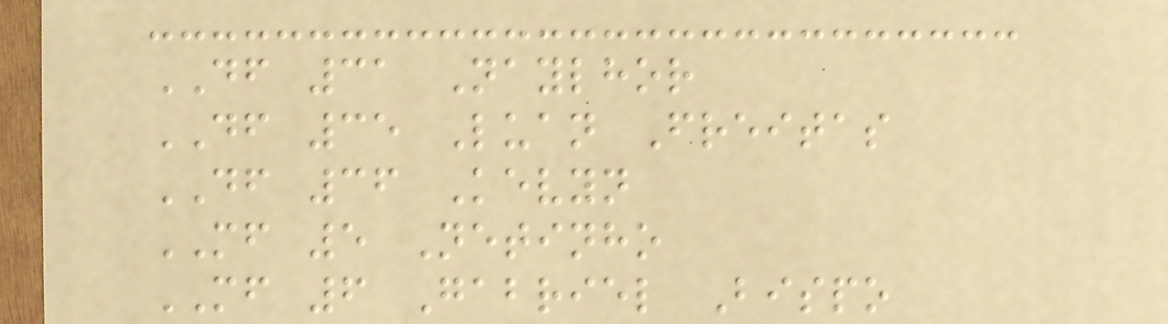DF 31 Naylhor
DF 35 Luan Freitas
DF 36 Kevyn
MF 5 Netinho
MF 6 Gabriel Bispo
